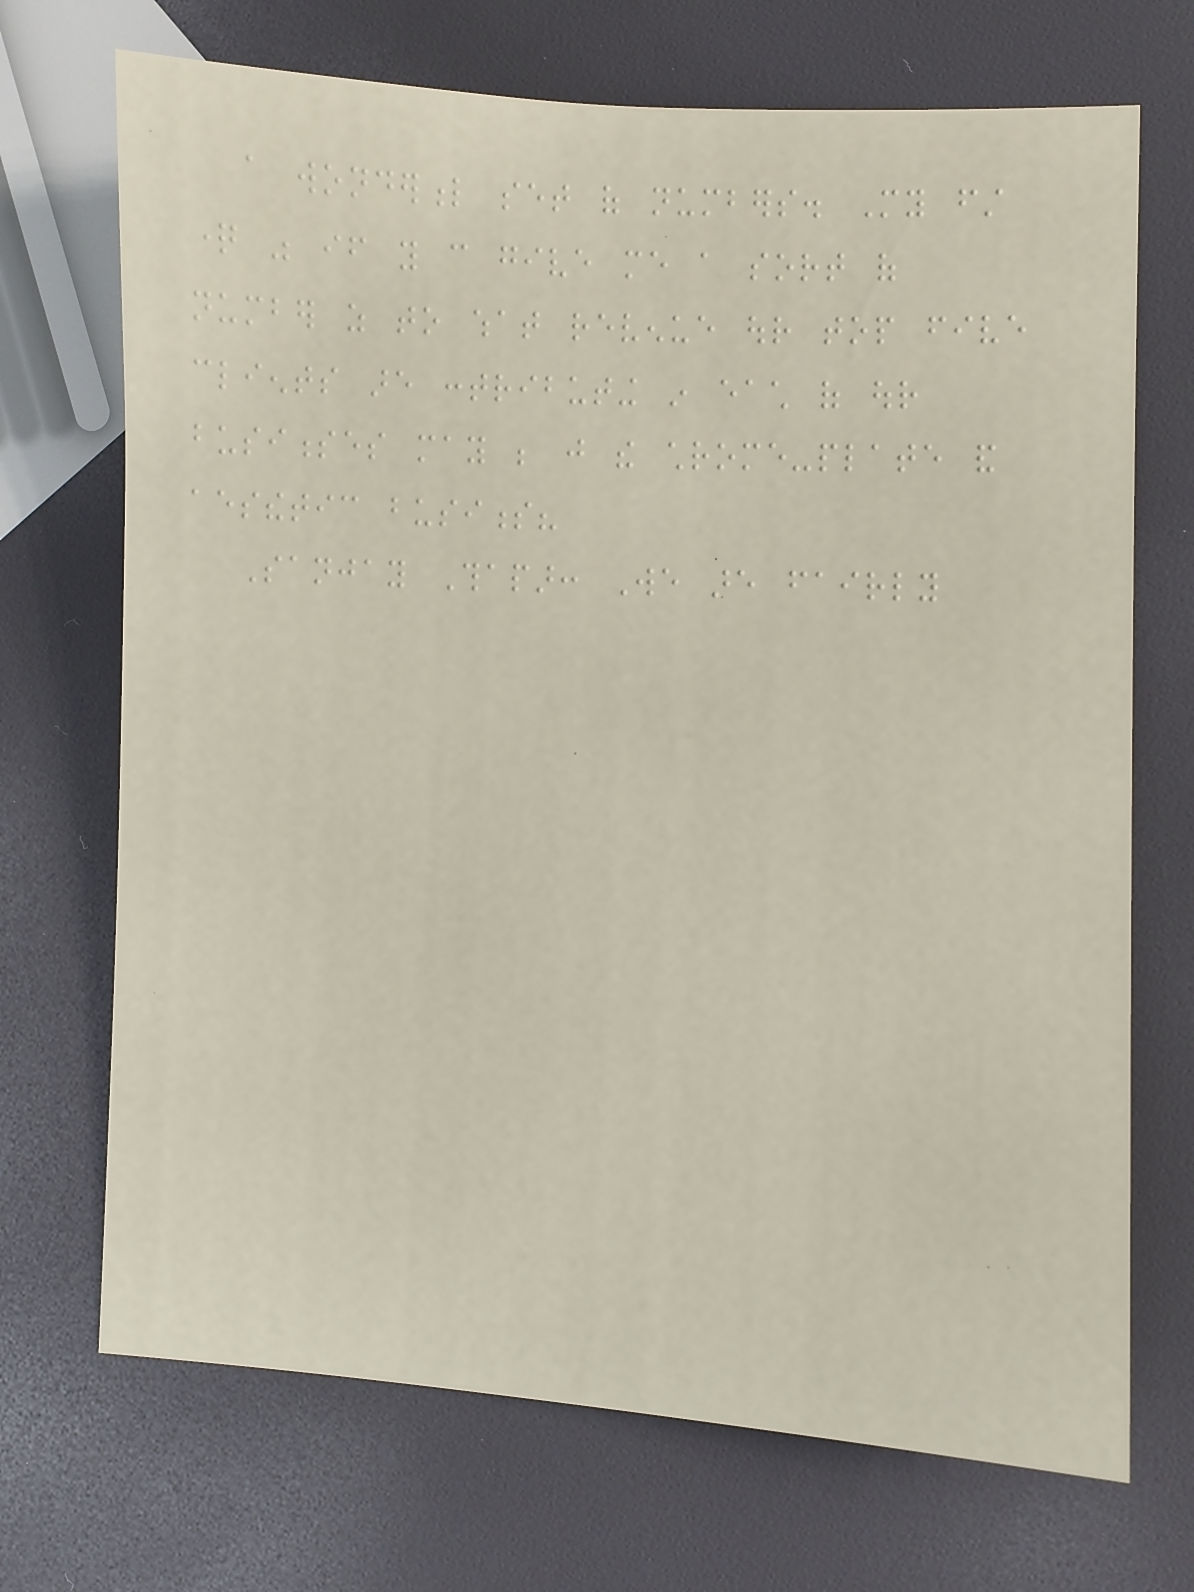a wonderful set of numbers. My first
question was if you can give me a sort of
number as to what revenue our top five
clients are contributing in each of our
businesses may be just the chrome-plate and
aesthetic business?
Sanjay Thapar: We are fairly
